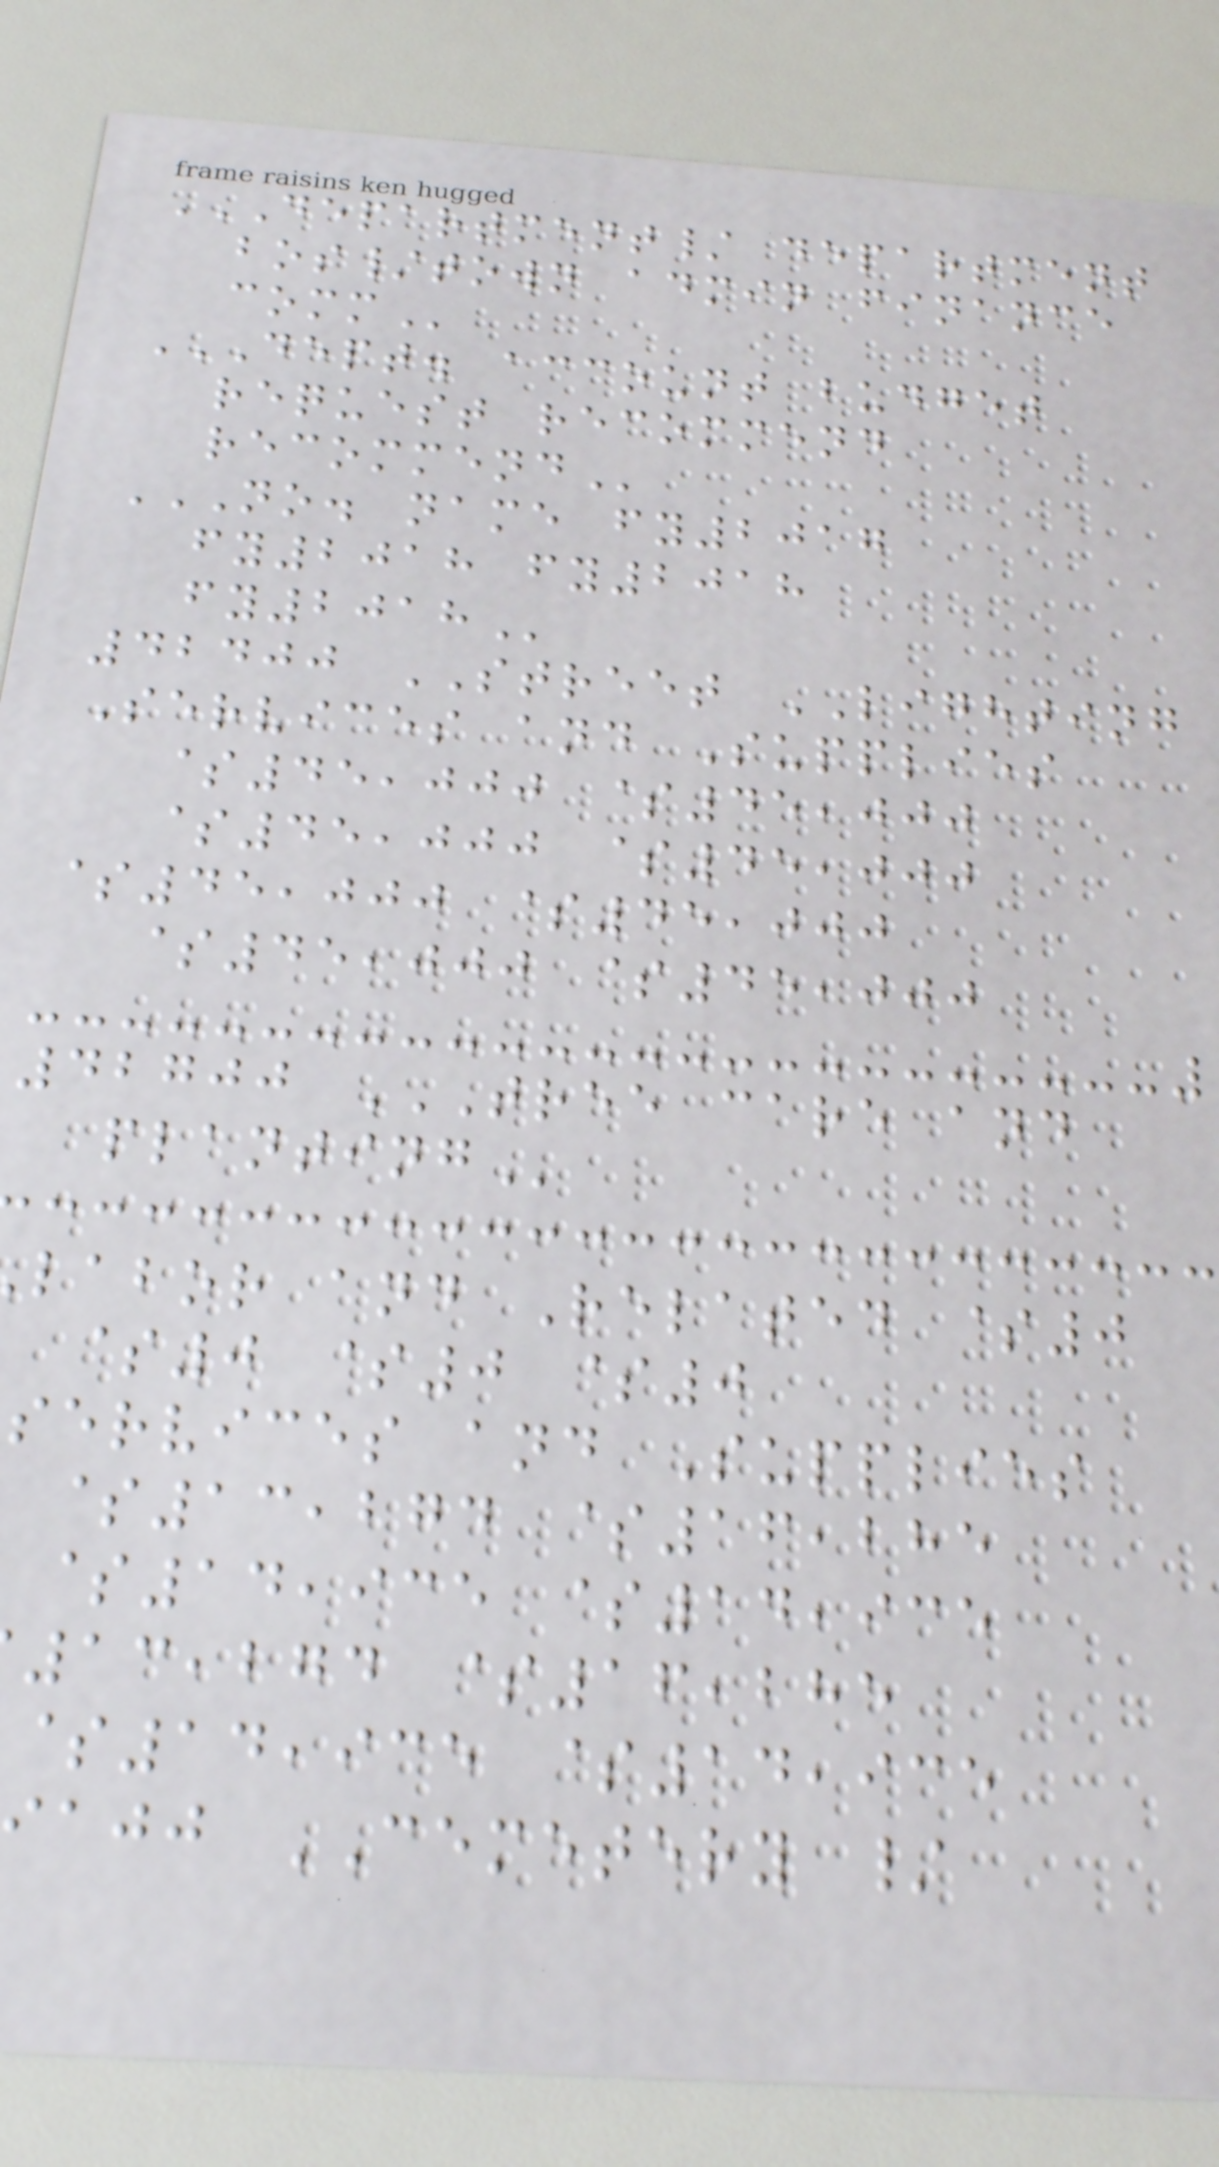DEPARTMENT/ DEPARTMENT
bos/town admin finance
DEPT. ACCOUNT BUDGET
request recommend
NO. NAME FY2017
fy2018 fy2018
42400 STREET LIGHTING
Services and Supplies
$45,000 $45,000
$45,000 $45,000
$45,000 $45,000
$45,000 $45,000
42700 TREE CARE AND
labor and Related $0
$0 $0 $0
services and Supplies
$13,274 $16,285
$14,935 $14,935
13,274 $16,285
$14,935 $14,935
ajj CEMETERY /
